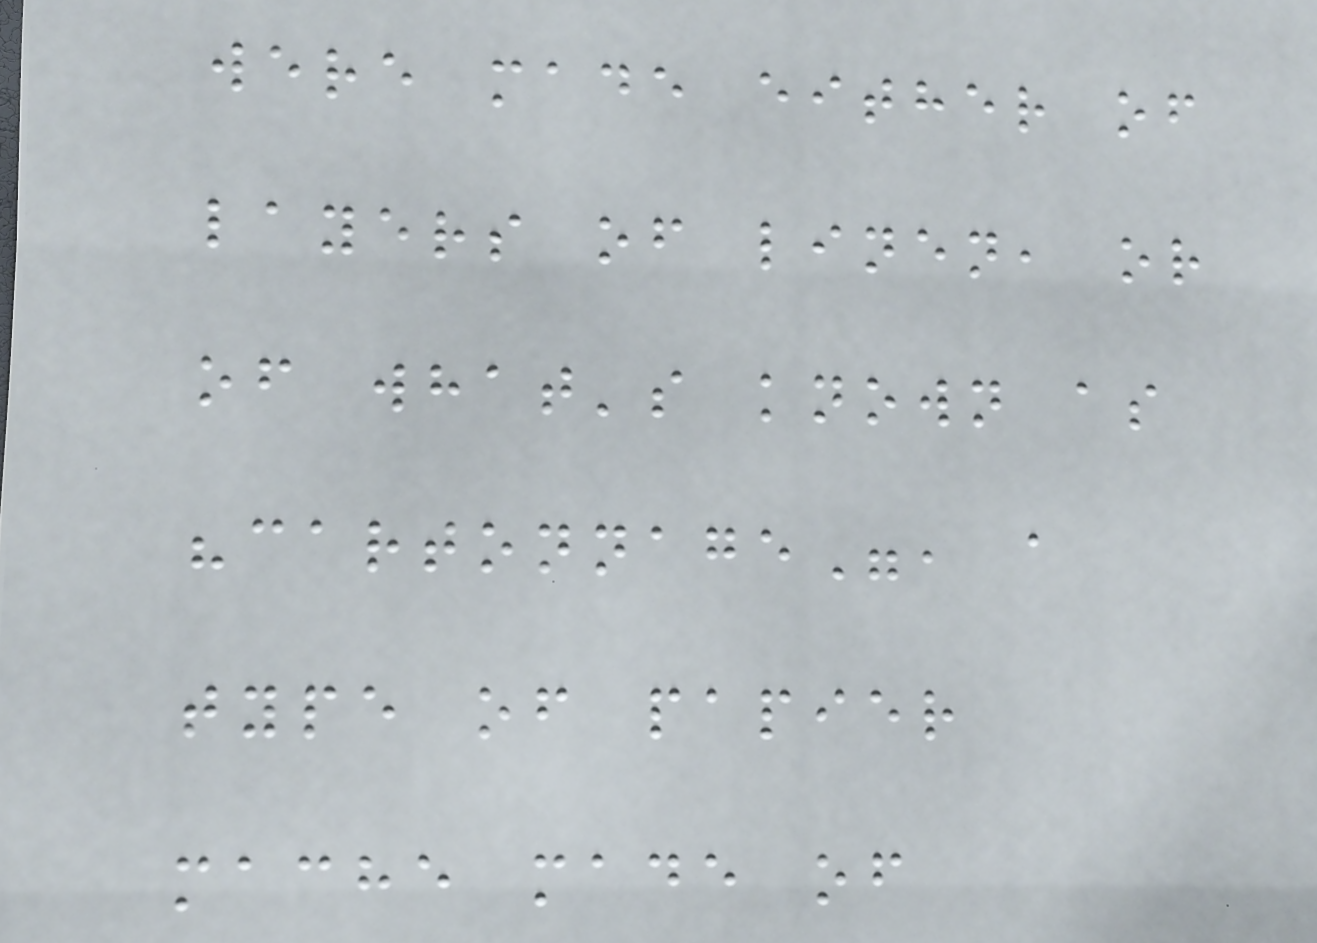were made either of
layers of linen, or
of what's known as
"cartonnage", a
type of papier
mache made of
